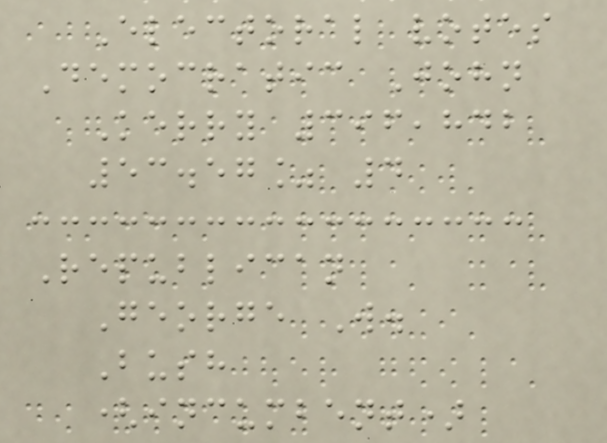Electoral votes
Democratic John
Kerry 396,842
53.57% 4
Republican
George W.
Bush
(incumbent)
